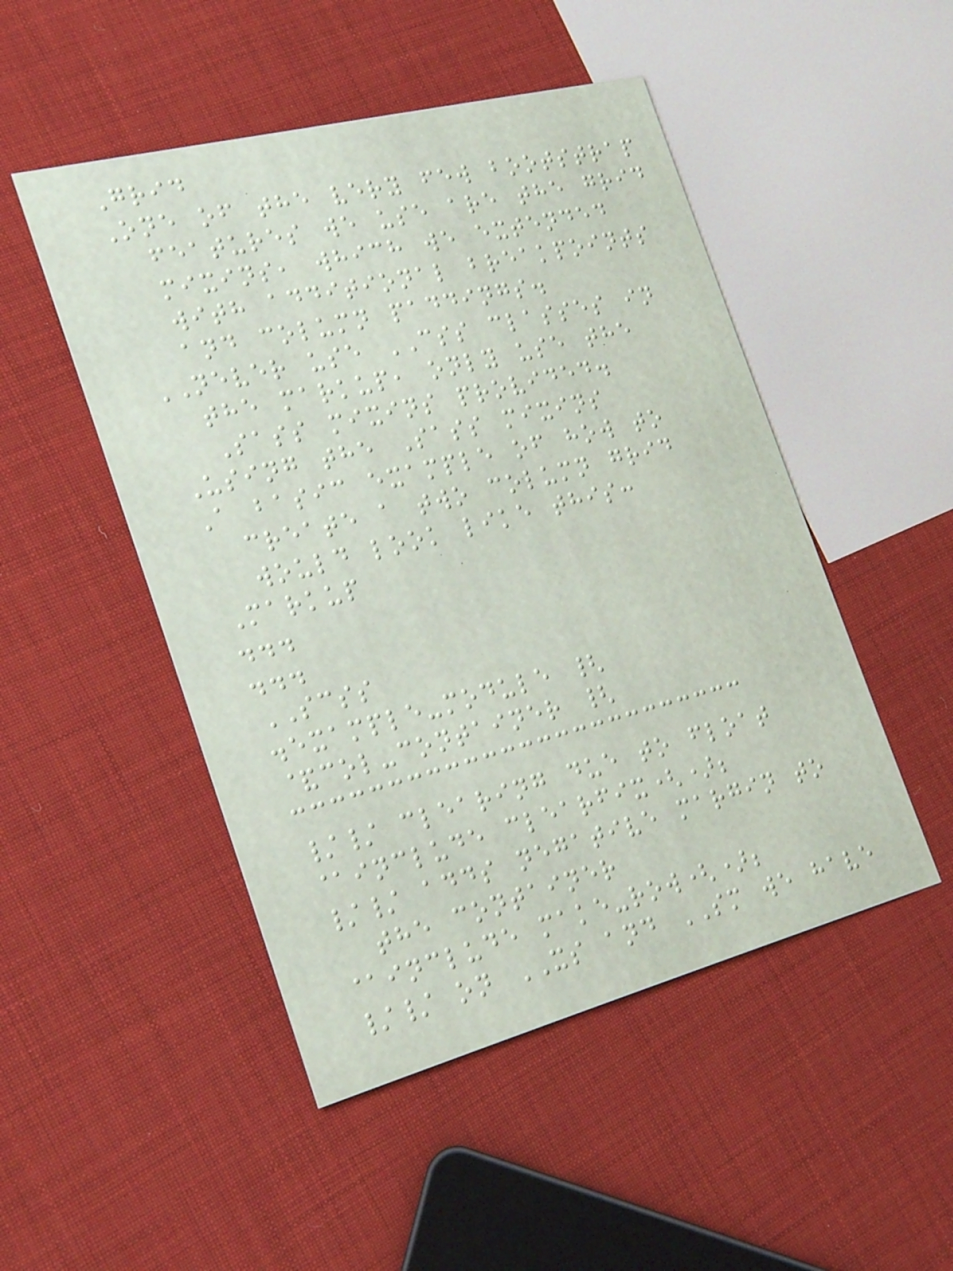Grid
One of the very few bootstrap
features we use are the grid
mixins, which we extended
with additional breakpoints
and column paddings.
NEVER use CSS classes in
the markup, only use the
Sass mixins provided.
Using the Sass mixins
A basic example of how to
create a two column grid
would look like this:
Markup
...
...
SCSS
.example-module {
&col-container {
// clearing due to float
@include clearfix();
// adds negative margin to
the container
@include make-row();
// on XS and SM we have
